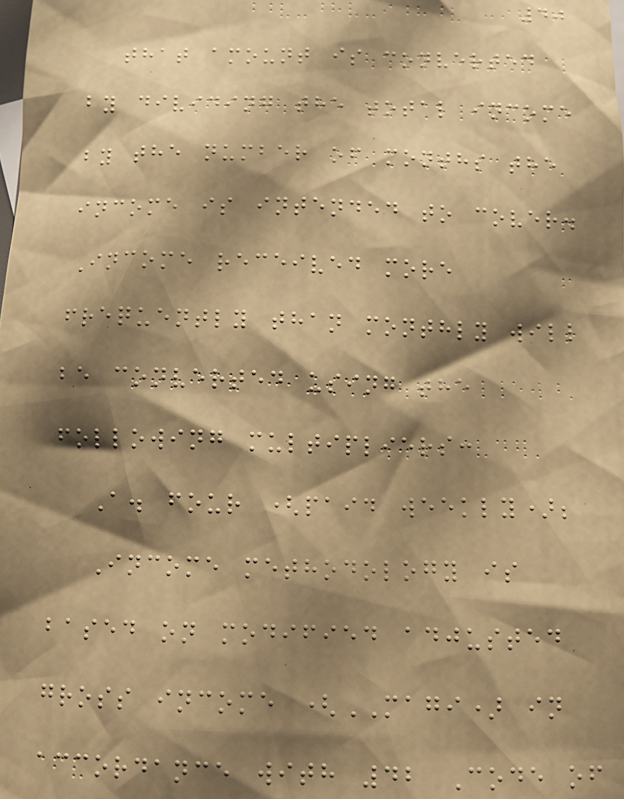40
that amount is converted
by dividing the total income
by the number of months the
income is intended to cover.
Income received more
frequently than monthly will
be converted using the
following multipliers:
A. four (paid weekly);
Income methodology is
based on modified adjusted
gross income (MAGI) in
accordance with 42 Code of
